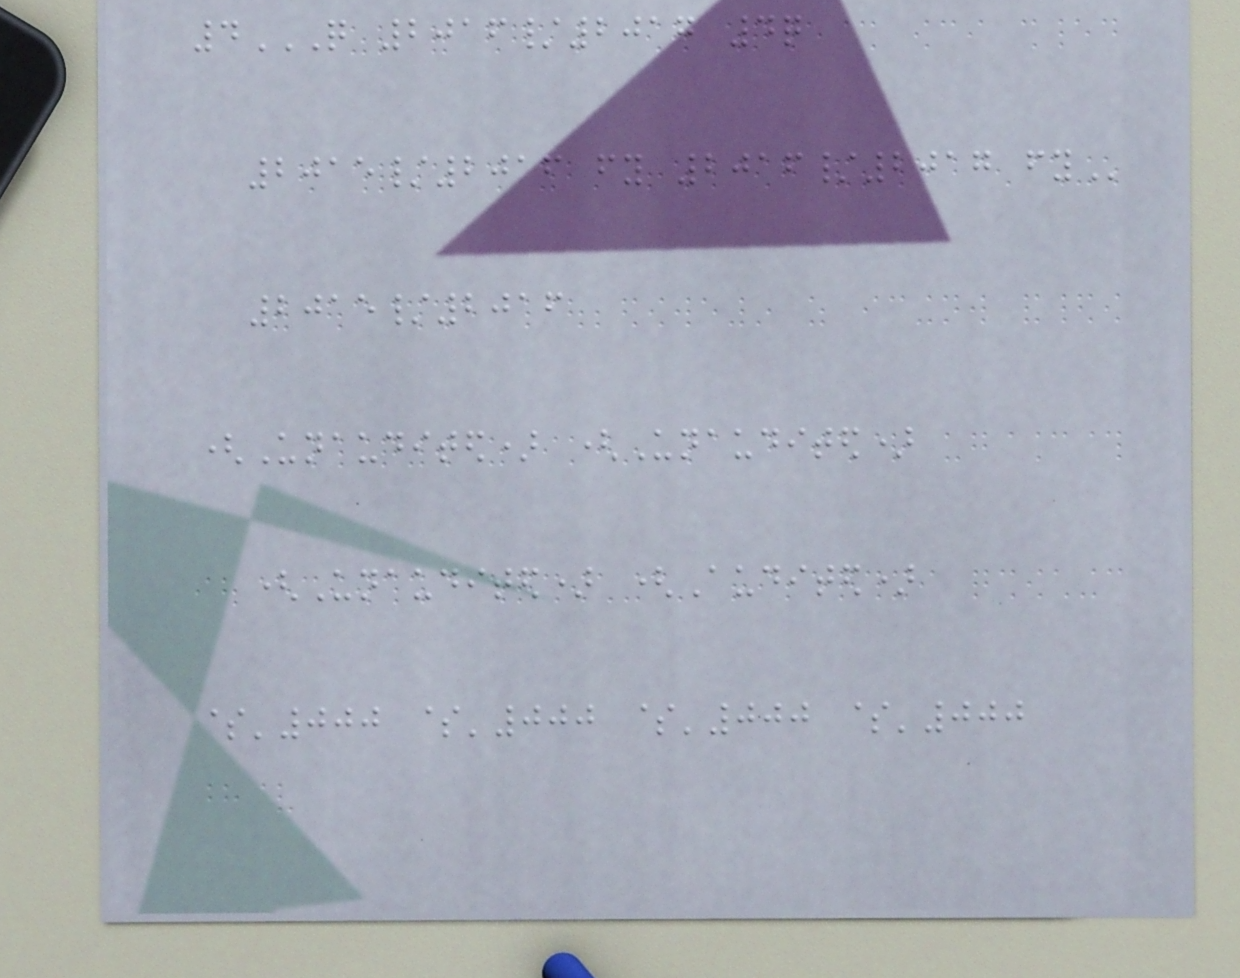4Q 2016/2017 4Q
2015/2016 FY 2016/2017 FY
2015/2016
(Unaudited) (Unaudited)
(Unaudited) (Audited)
$'000 $'000 $'000 $'000
